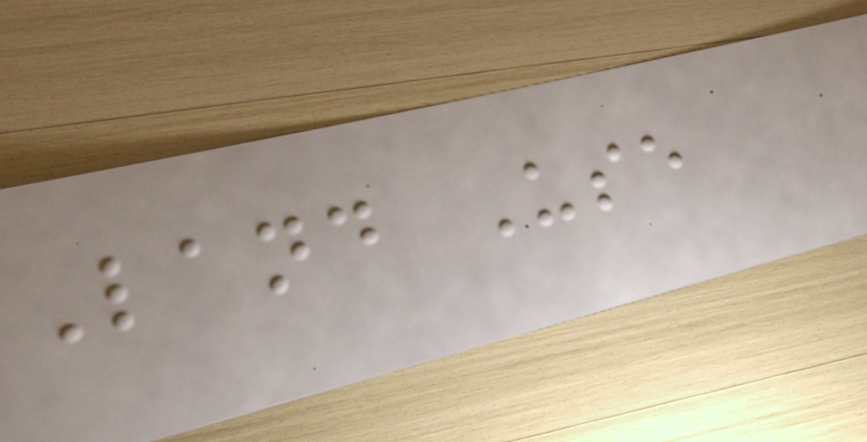Land Use
